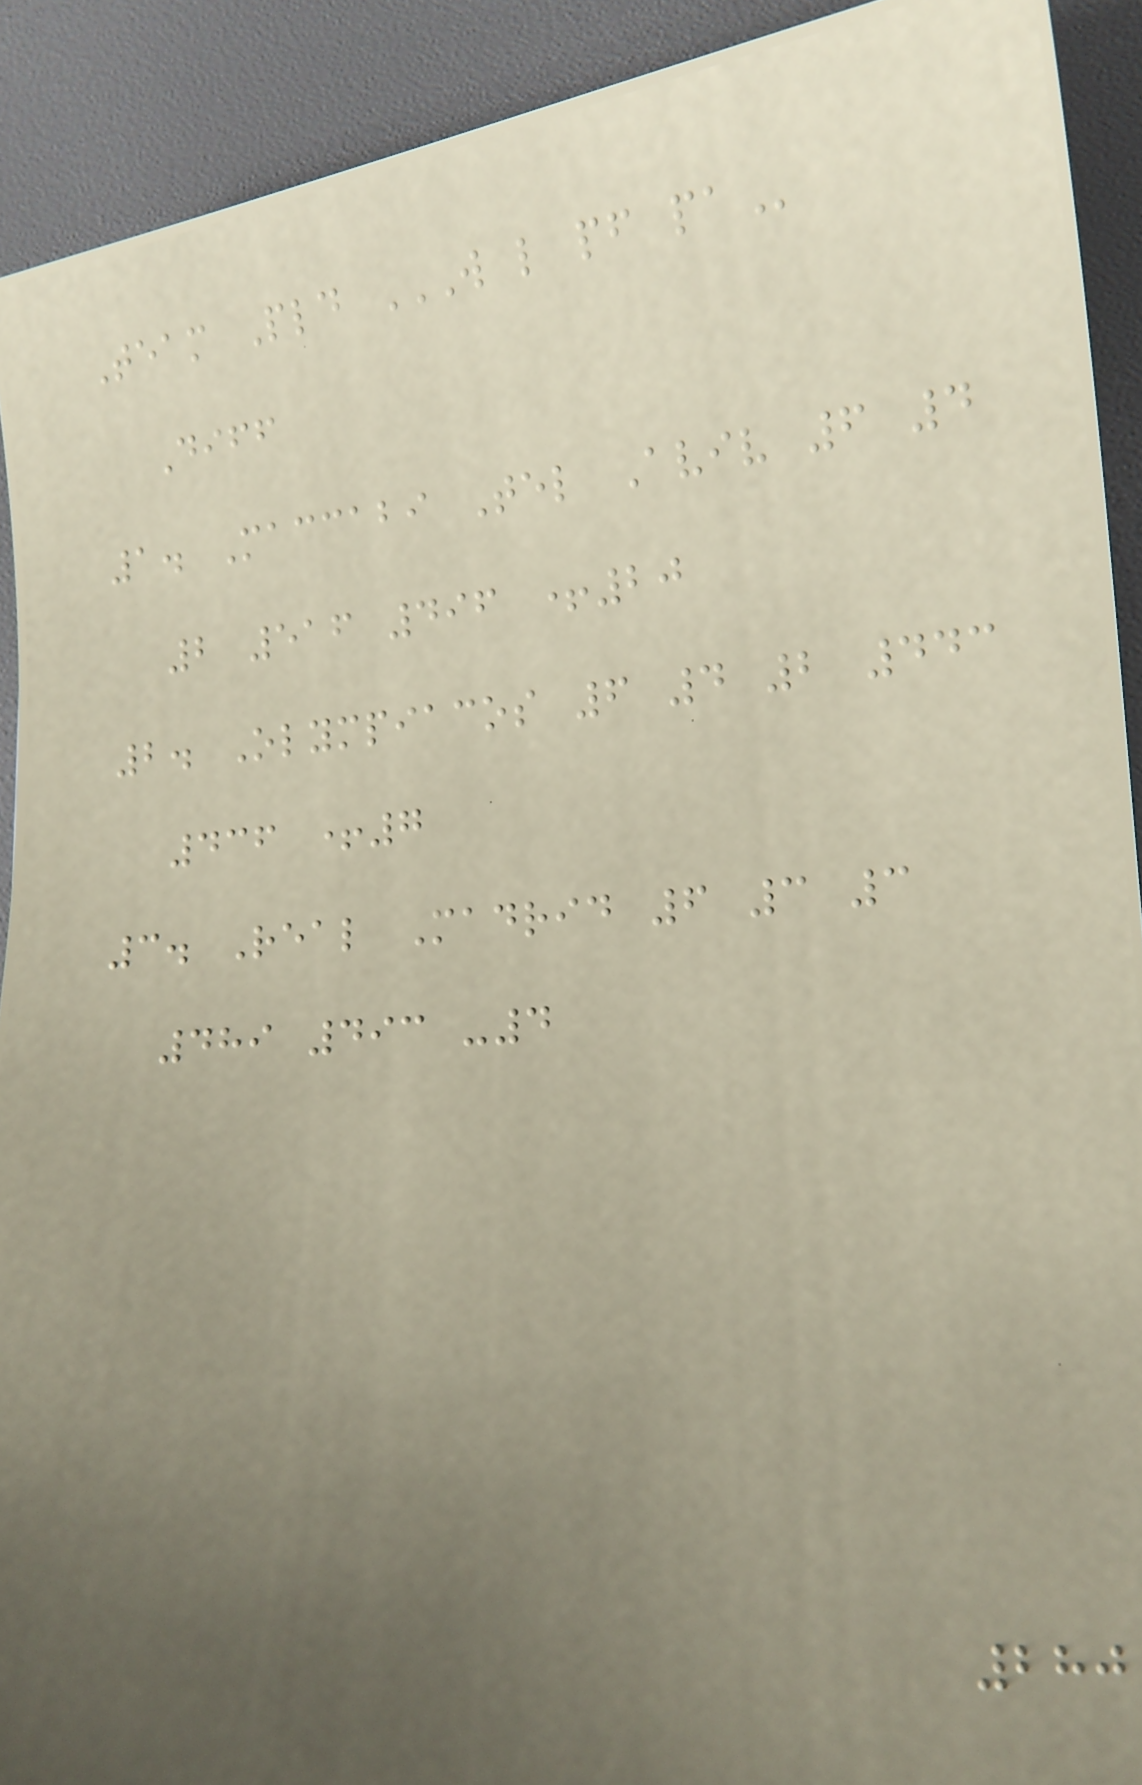Team Pld W L PF PA
Diff
1. Maccabi Tel Aviv 6 4
2 516 496 +20
2. Olympiacos 6 4 2 443
436 +7
3. Real Madrid 6 3 3
489 493 -4
280
